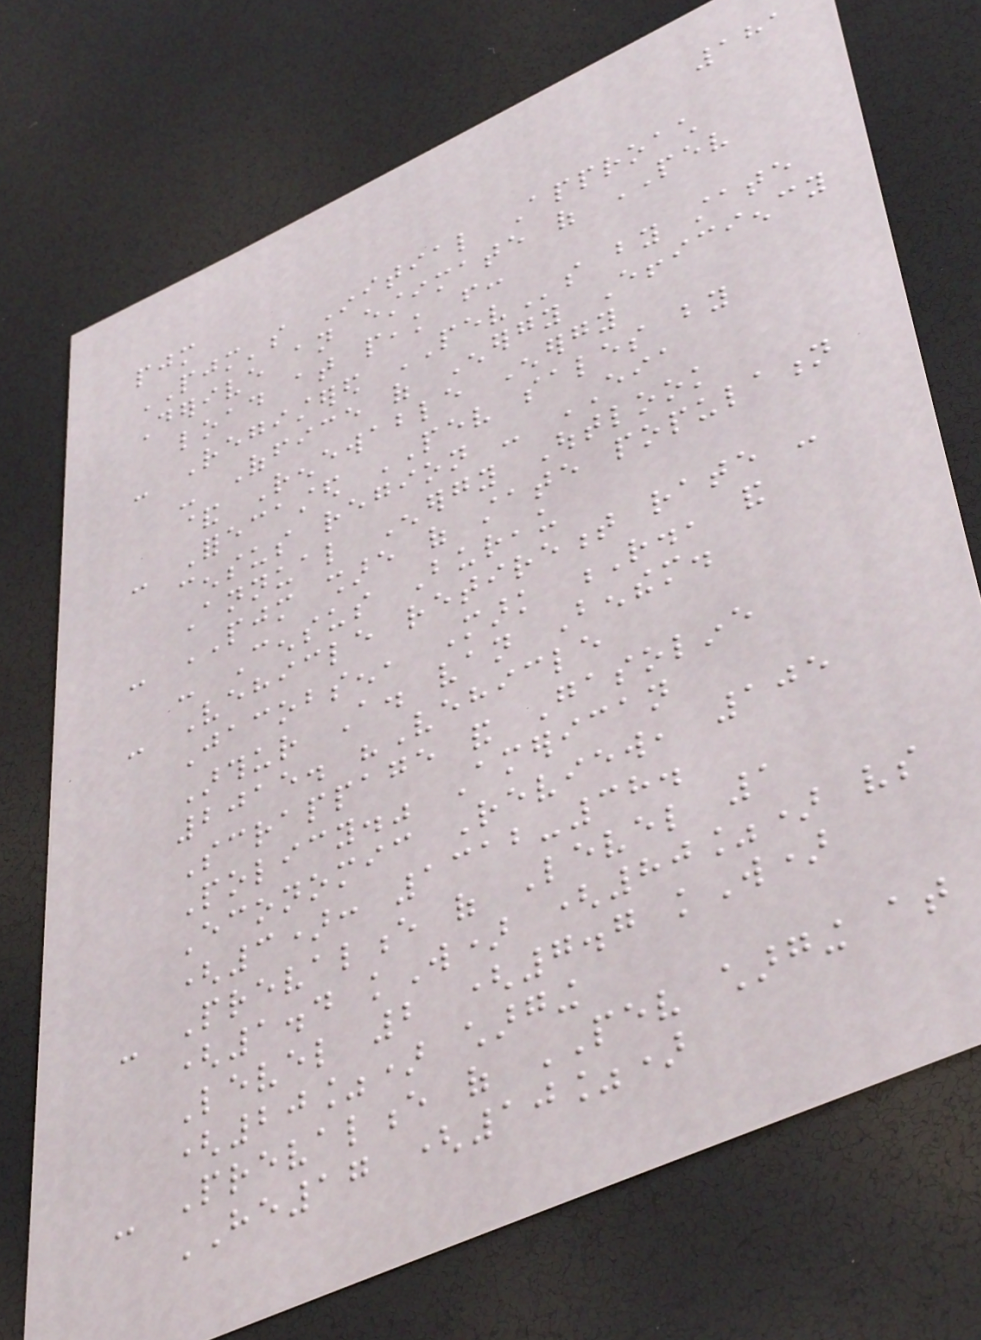181
pjm
PJM's Initial Approach
Derive an estimate of PEV
load at peak from:
- Registered PEVs by state
- Office of Energy Efficiency
& Renewable Energy
- Forecasted PEV sales by
census region - EIA
Annual Energy Outlook
- PJM share of state population
- Census Bureau
- Vehicle retirement rate -
Jacobsen, Mark R., and
Arthur A. van Benthem.
2015. "Vehicle
Scrappage and Gasoline
Policy." American
Economic Review, 105
(3): 1312-38.
- Prevalence of Level 1
(1.4 kW) (80%) vs
Level 2 (7.7 kW)
(20%) charging
- Prevalence of PEV charging at
HE17 (10%)
